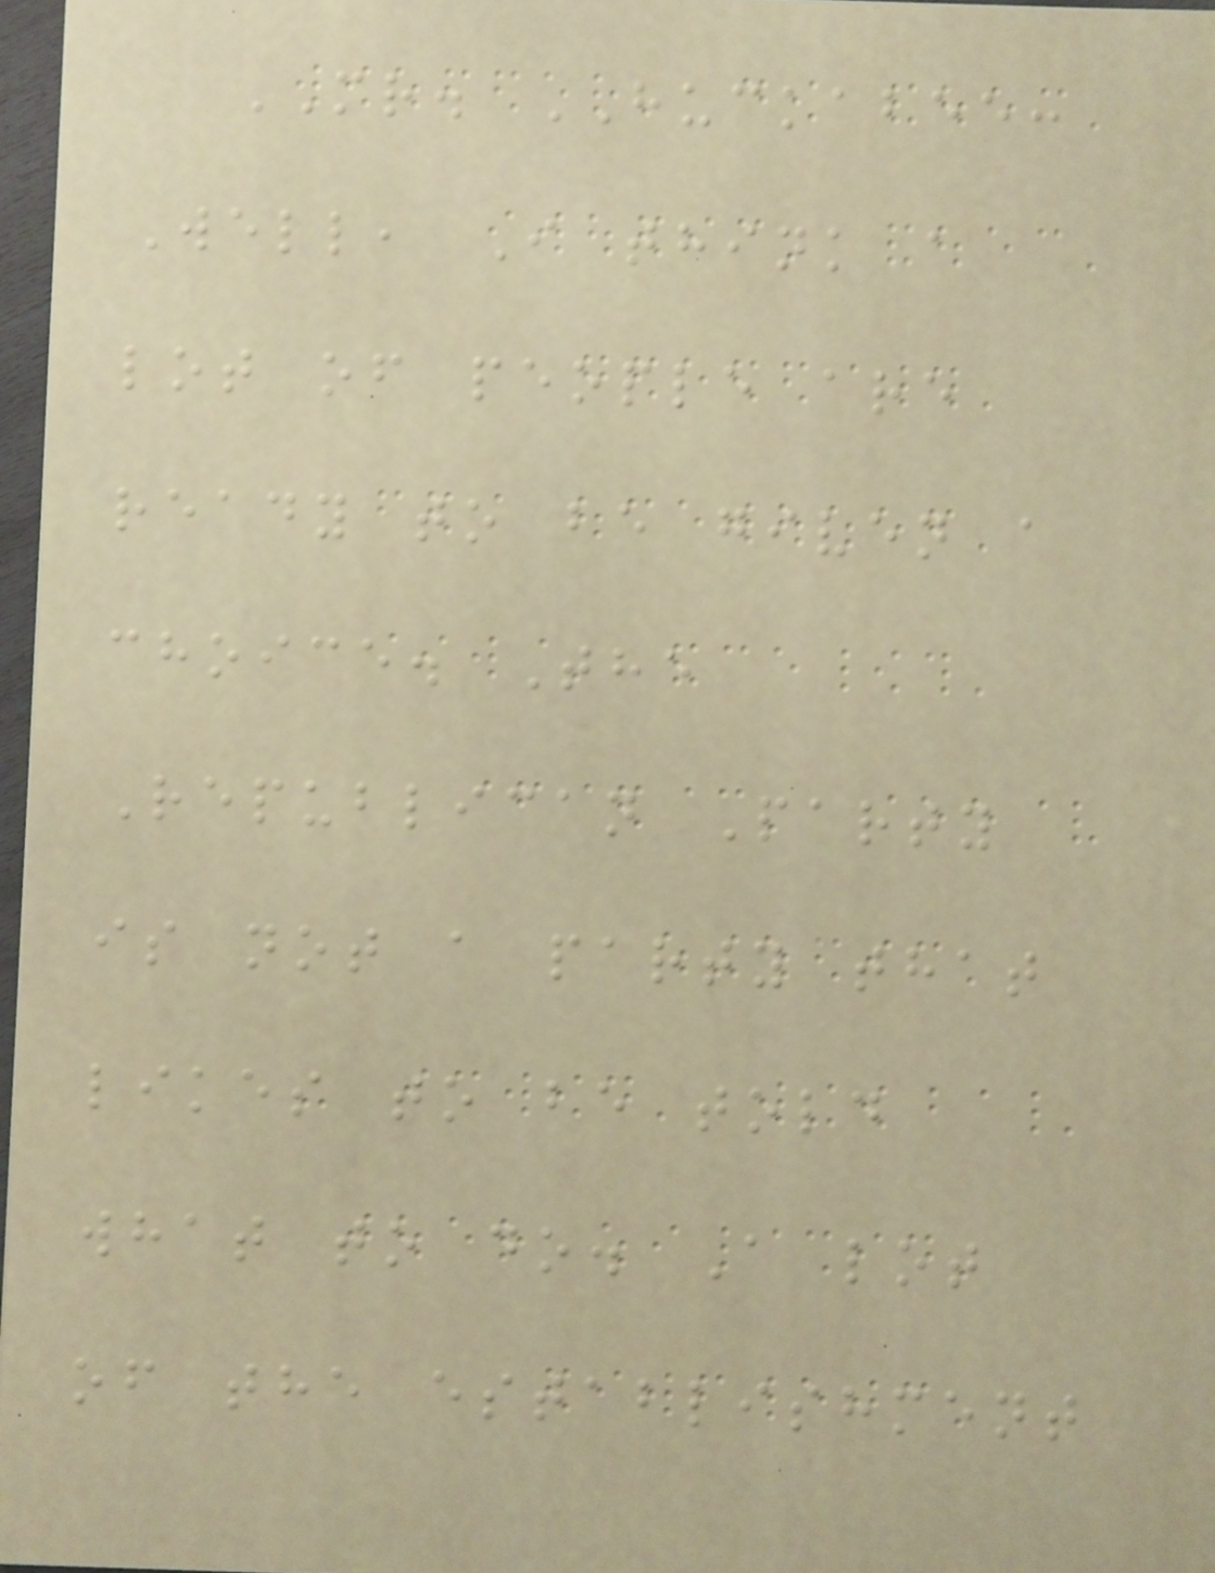MR. HUCKABEE:
Well, I think a
lot of people are
ready to be given a
choice. The
Republican Party
is not a party that
likes to be told
what to do. A lot
of the establishment
